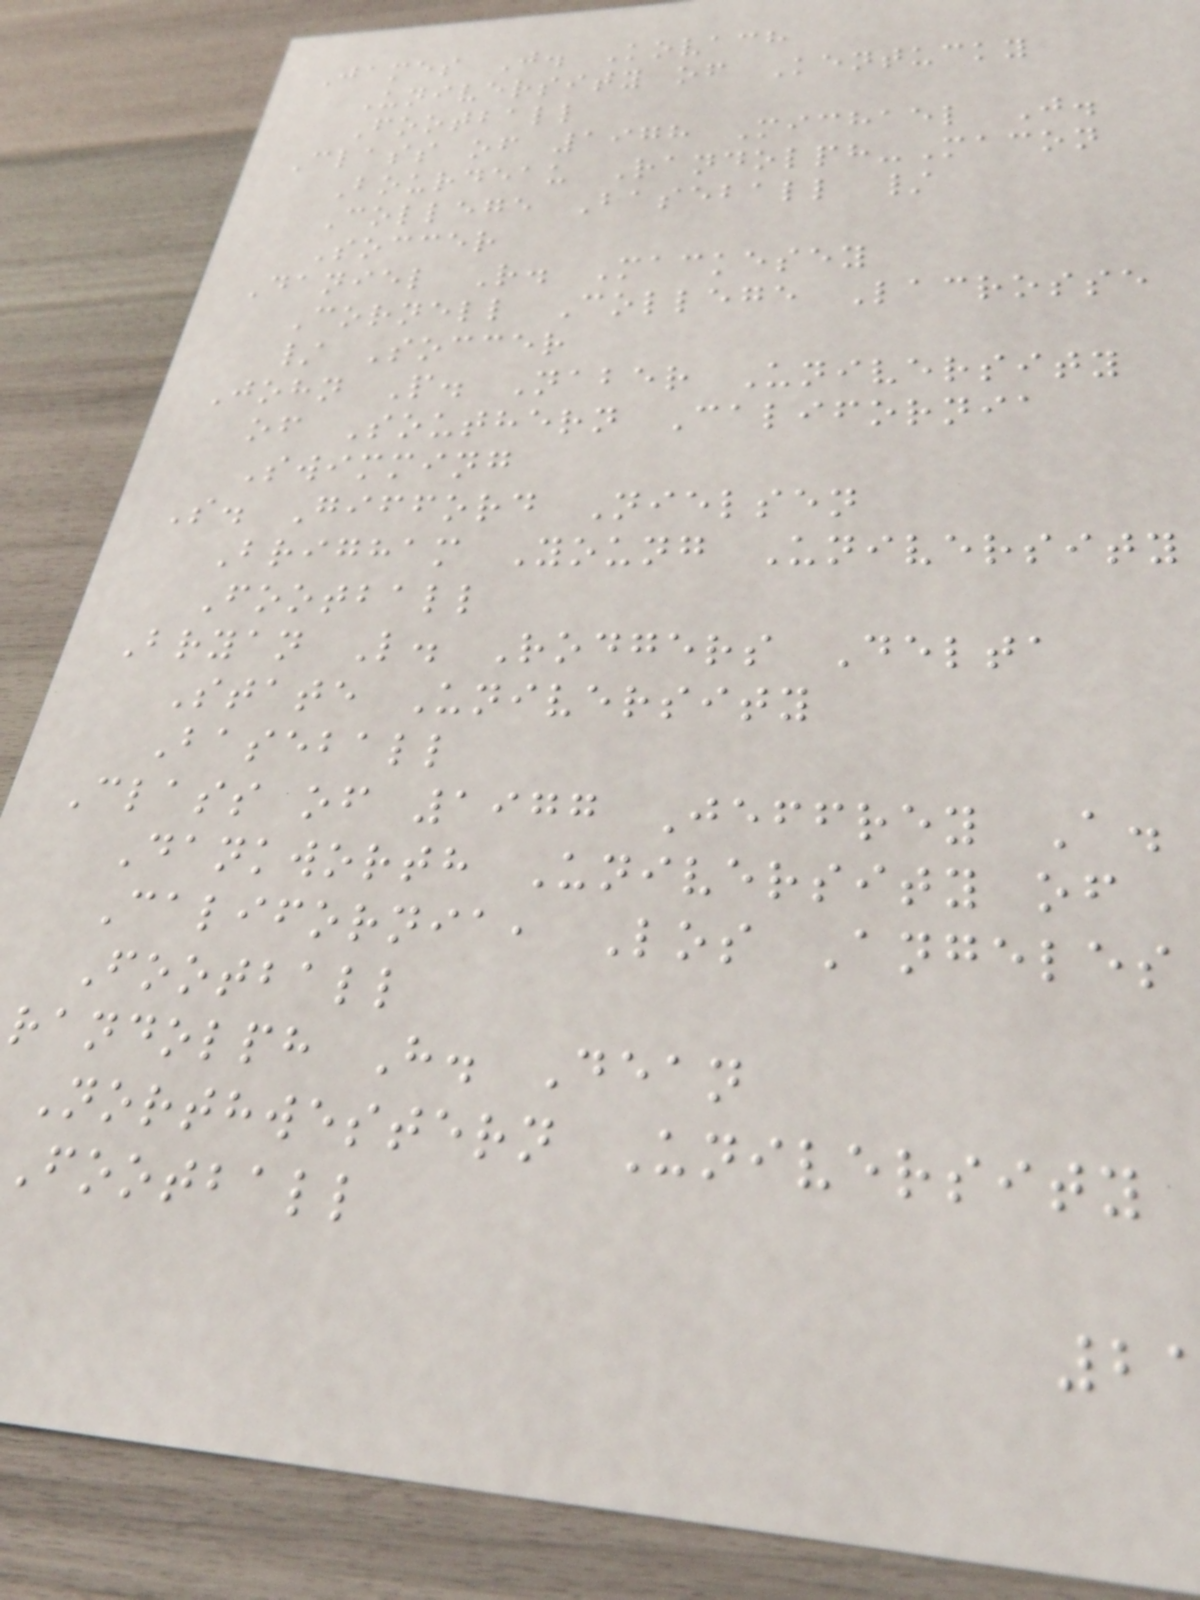James J. Kovach
University of Kentucky
Football
Class of 1978 Michael J.
Bourdeau Randolph-Macon
College Baseball /
Soccer
Daniel R. Mackesey
Cornell College Lacrosse
/ Soccer
John P. Naber University
of Southern California
Swimming
S. Gifford Nielsen
Brigham Young University
Football
Bryan L. Rodgers Delta
State University
Baseball
Class of 1977 Jeffrey A.
Dankworth University of
California, Los Angeles
Football
randolph H. Dean
Northwestern University
football
